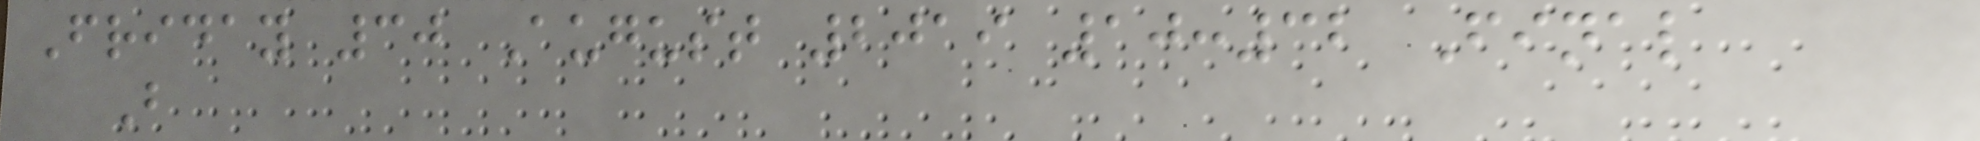Friday 30 August 2019 10:32 Final
B
